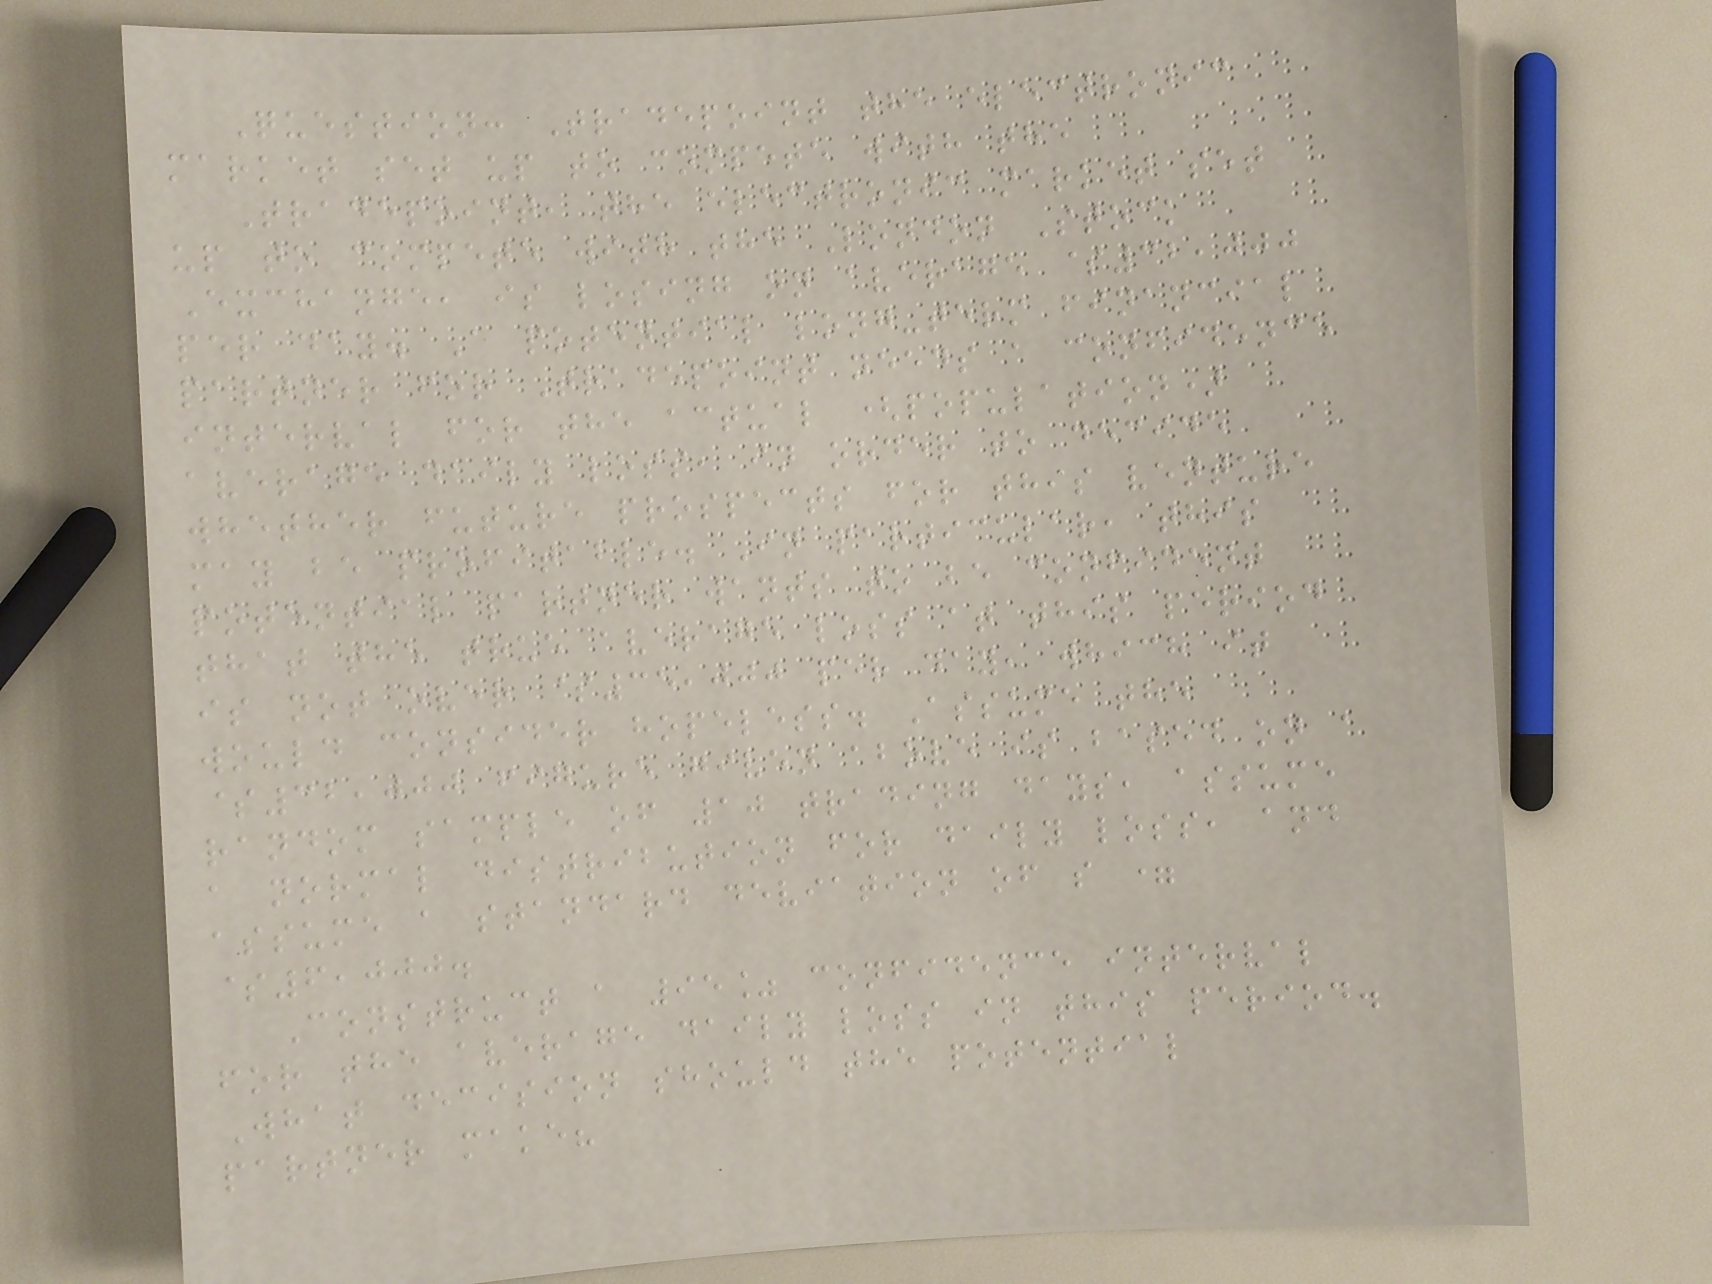Question: Tradepoint the electronic
market set up to compete with the
Tradepoint, the electronic market set
up to compete with the London Stock
Exchange, is losing on average $32,000
per day. A potential long-term financial
partner for Tradepoint needs a confidence
interval for the actual (population)
average daily loss, in order to decide
whether future prospects for this venture
may be profitable. In particular, this
potential partner wants to be confident
that the true average loss at this period
is not over $35,000 per day, which it
would consider hopeless. Assume the
$32,000 figure given above is based on a
random sample of 10 trading days, assume
a normal distribution for daily loss, and
assume a standard deviation of s =
$6,000.
Construct a 95% confidence interval
for the average daily loss in this period.
What decision should the potential
partner make?
